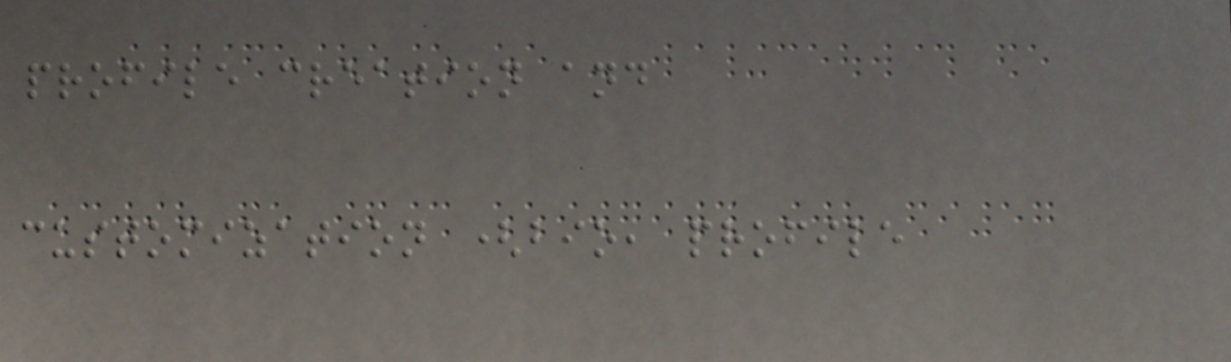profile creation and
customization (bio, profile
